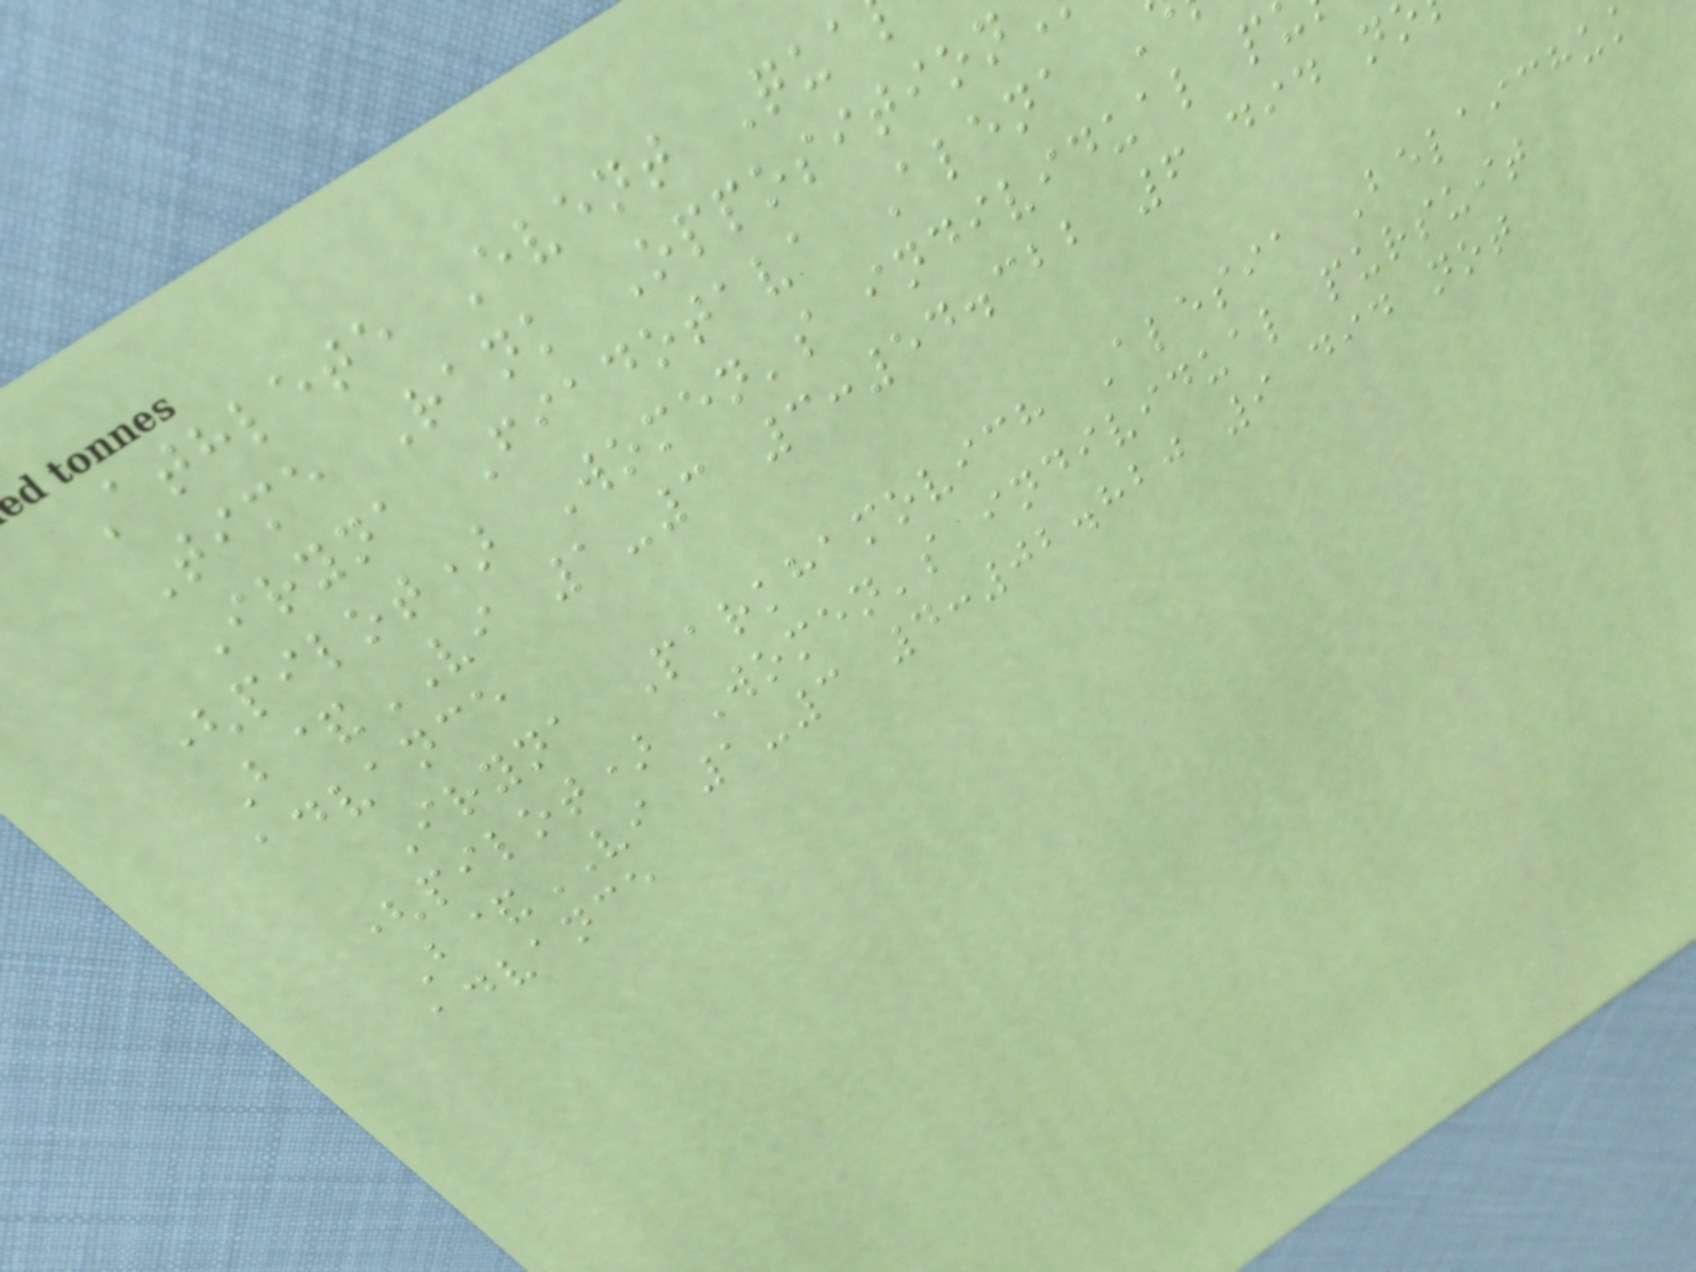Athlete Event Qua
Time Rank Opposition
Iryna Fiadotava Alena
(pilot) Women's individual p
B&VI 1-3 3:54.322 6 did n
advance
Iryna Parkhamovich Alesia Belaichu
(pilot) Women's individual pursuit
B&VI 1-3 4:02.820 9 did not
advance
